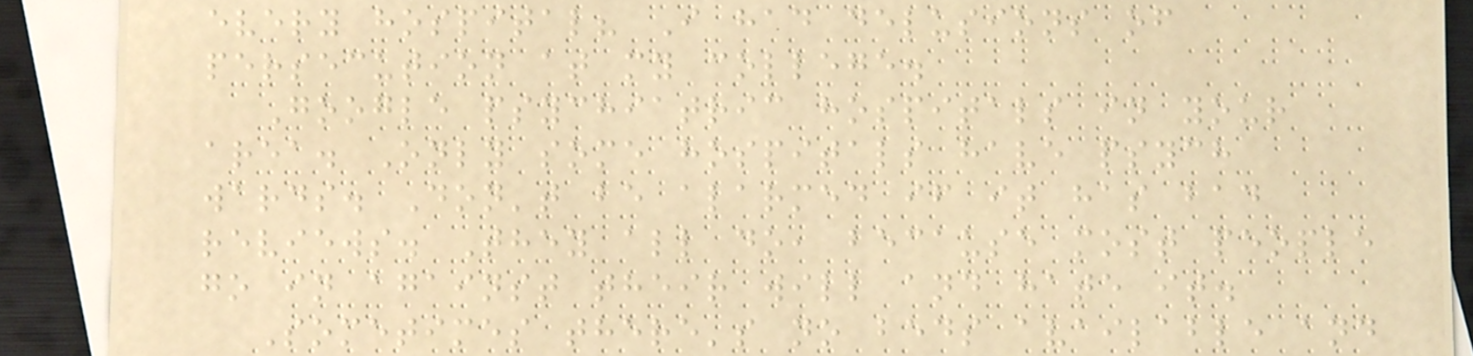every hospital? I had delusions of
persecution at my college.
Google psychiatric hospitals in your
area. Only some hospitals have psych
wards. Don't be alarmed if it has bad
reviews. They all do, because most people
go in against their will and hate it.
Sometimes there's no beds available and
